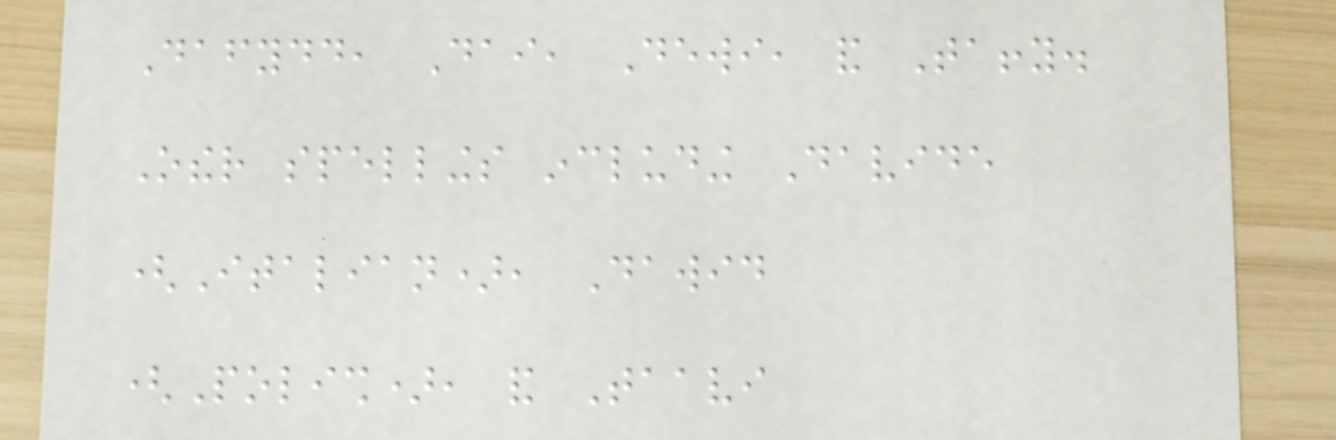Dafydd, Dai, Dewi, and Taffy.
Other spellings including Davide
(Italian), Dawid
(Polish), and Taavi
